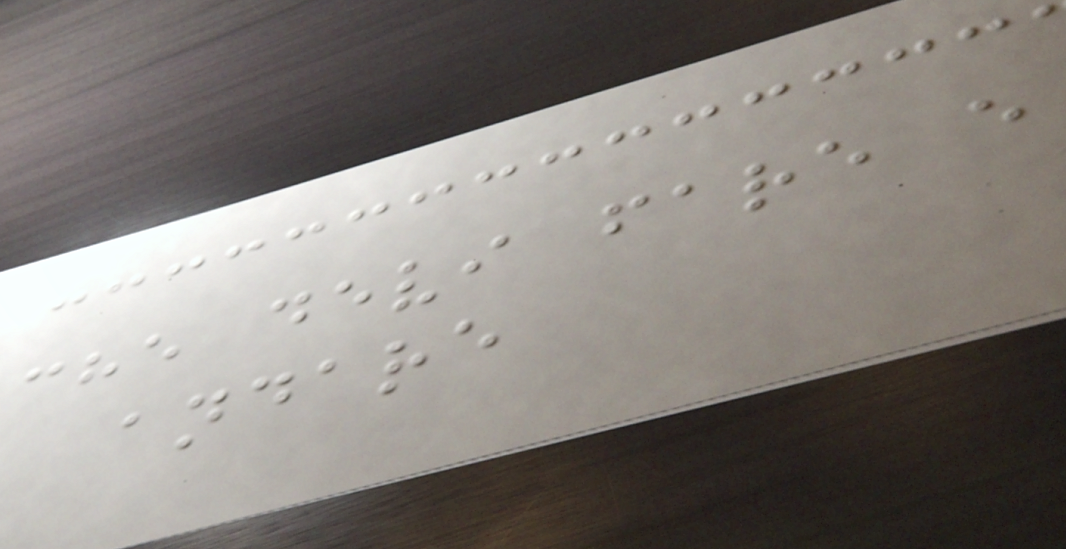che devi fare e
andare
